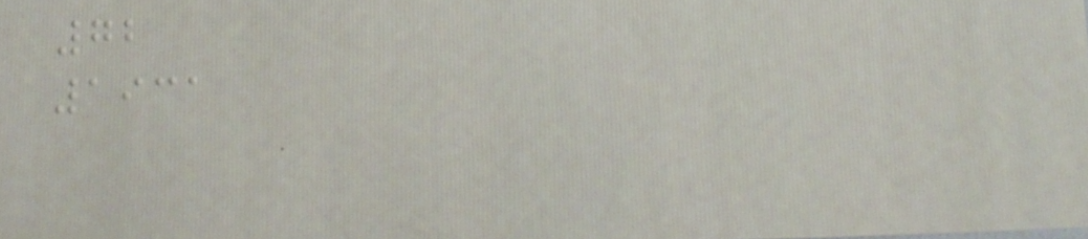72
1931
